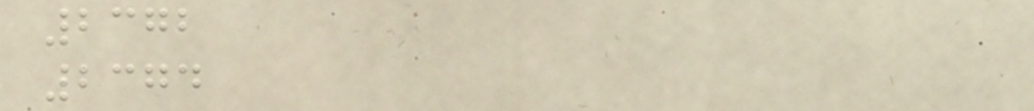2372
2374
